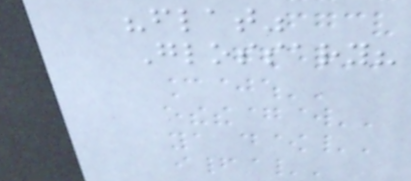"flat"
Glossary?
